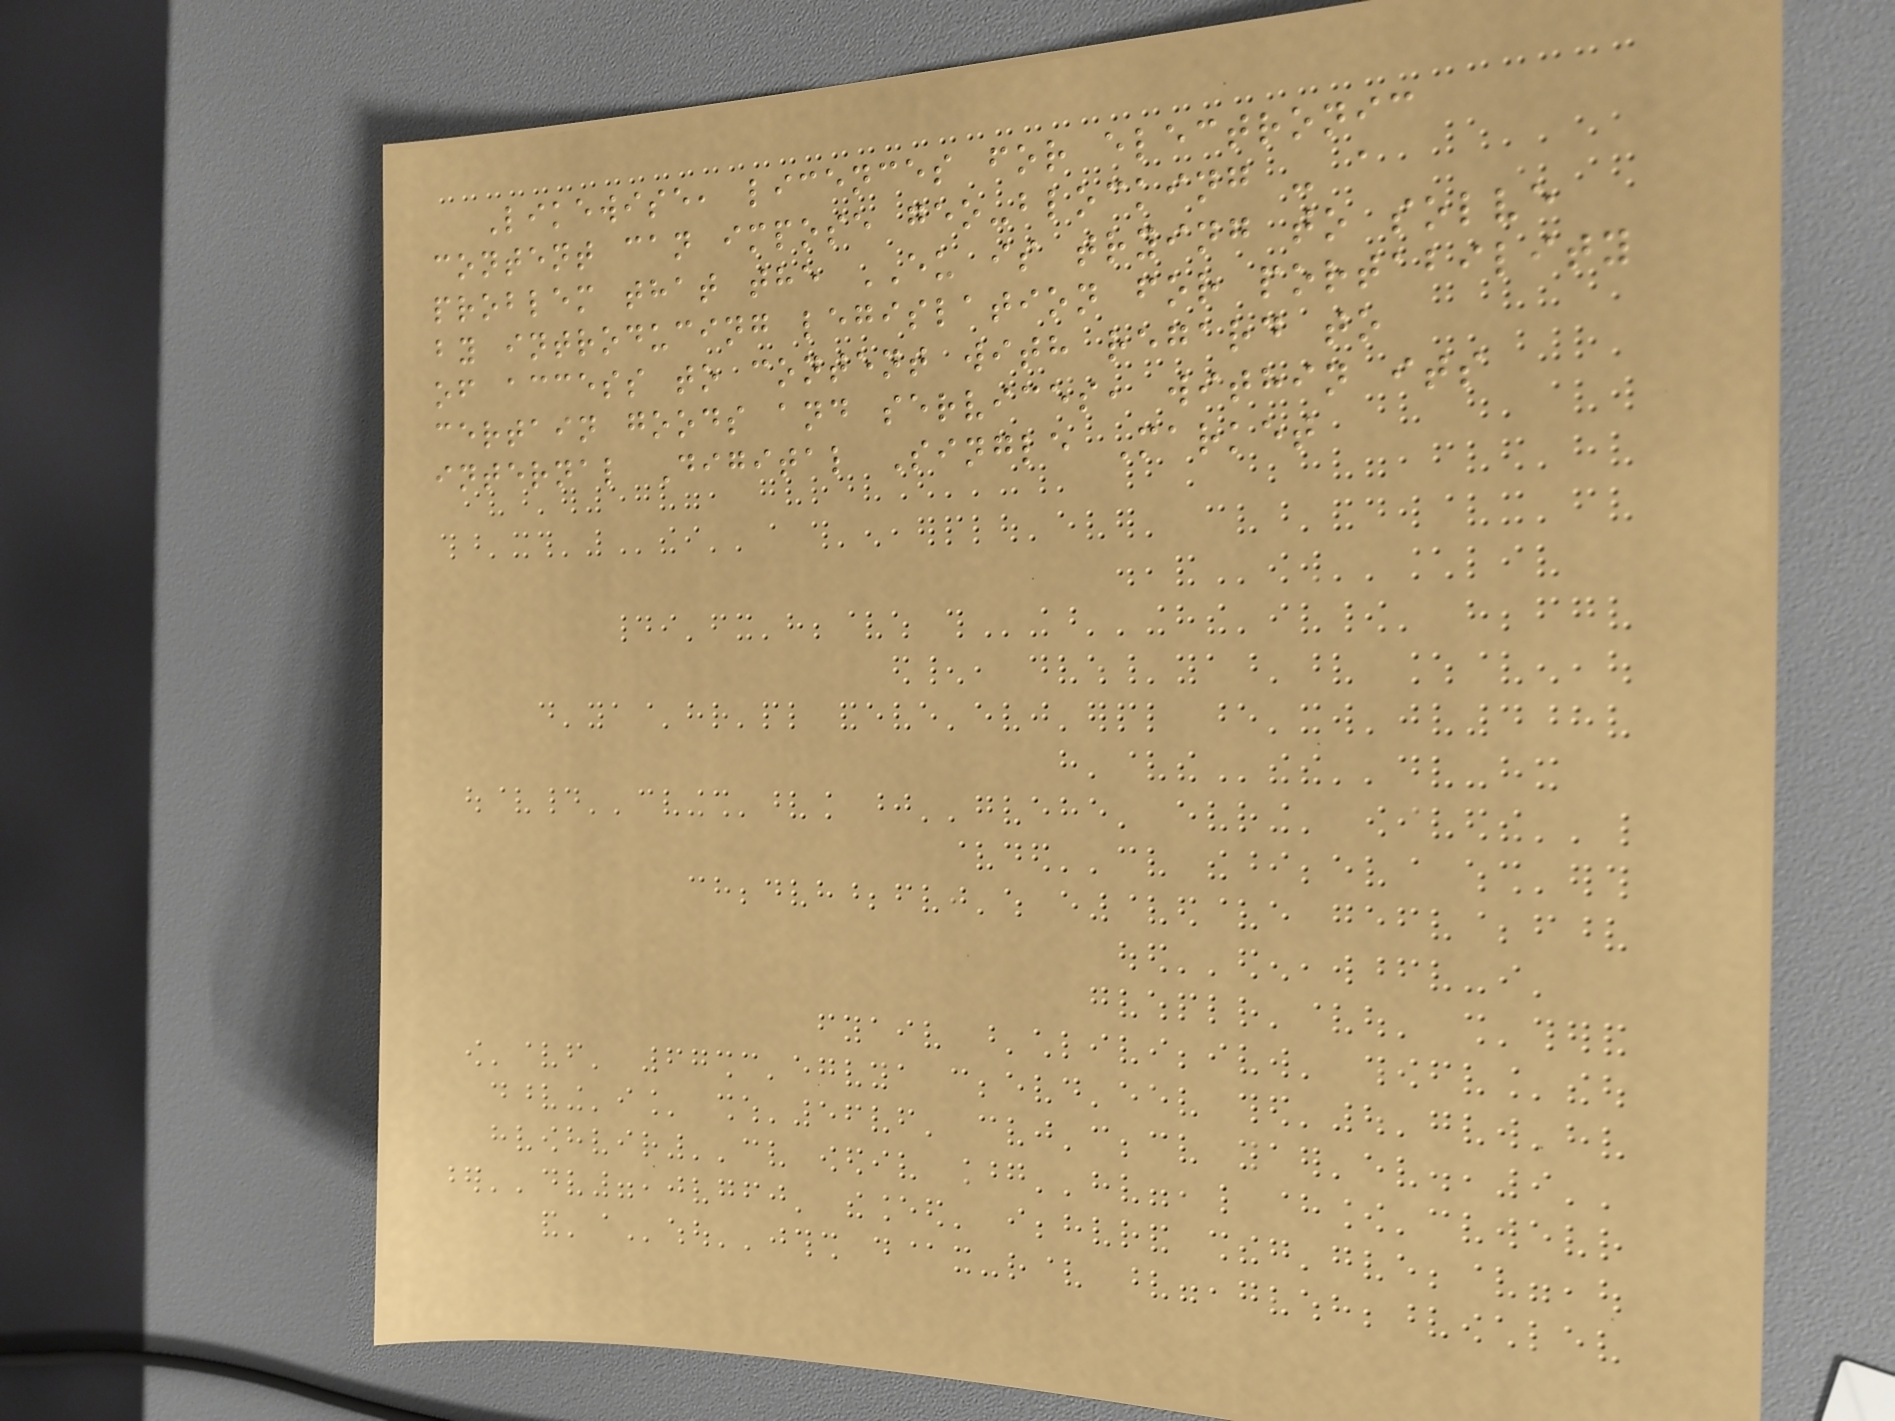Likewise, licences for electronic
content can impose geo-blocking - a
problem that the EU is trying to solve
by introducing legislation for portability
of access to content with regard to
certain goods and services, within its
internal Digital Single Market
